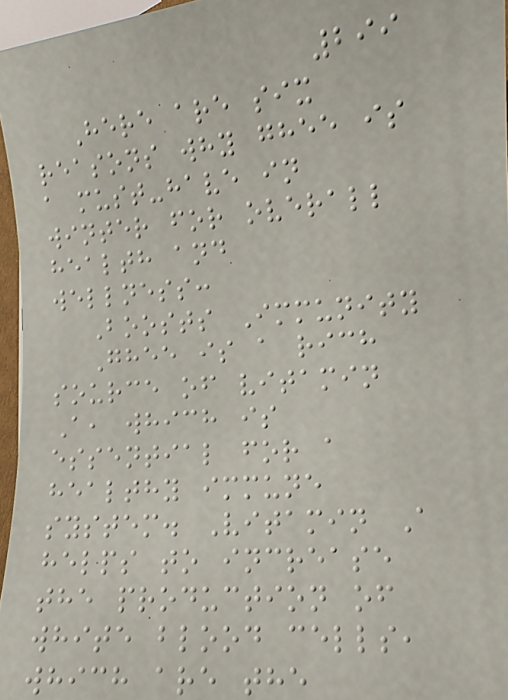299
Here are six
reasons why ghee is
a must-have in
winter for overall
health and
wellness:
Boosts Immunity
Ghee is a rich
source of vitamin
A, which is
essential for a
healthy immune
system. Vitamin A
helps to increase
the production of
white blood cells,
which are the
